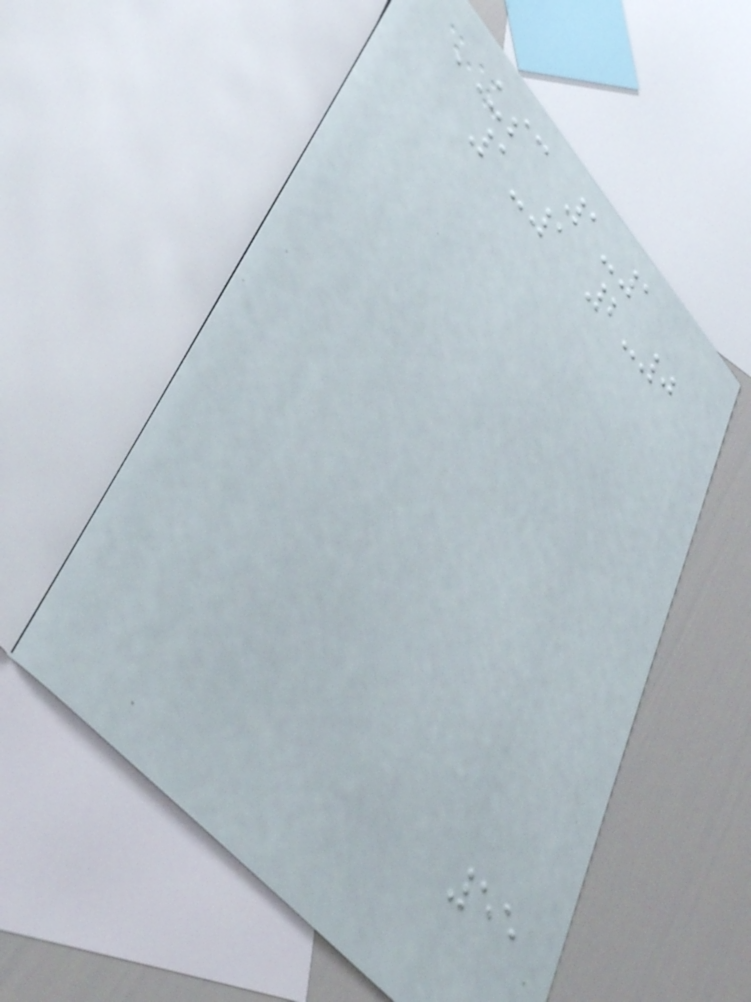USC 1-1
1-1 2-0
55
